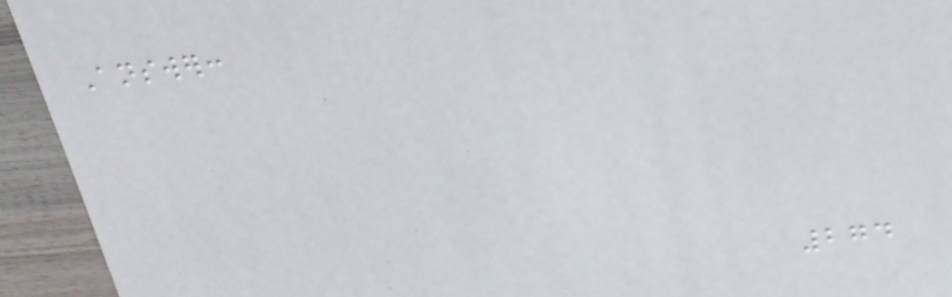Answer:
274
